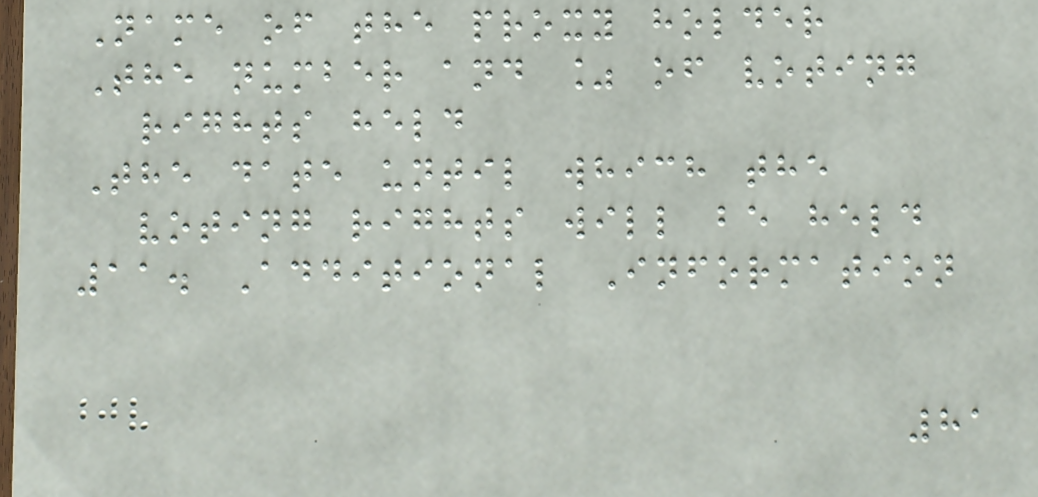Name of the proxy holder
The number and % of voting
rights held
The date until which the
voting rights will be held
11. Additional Information
81
